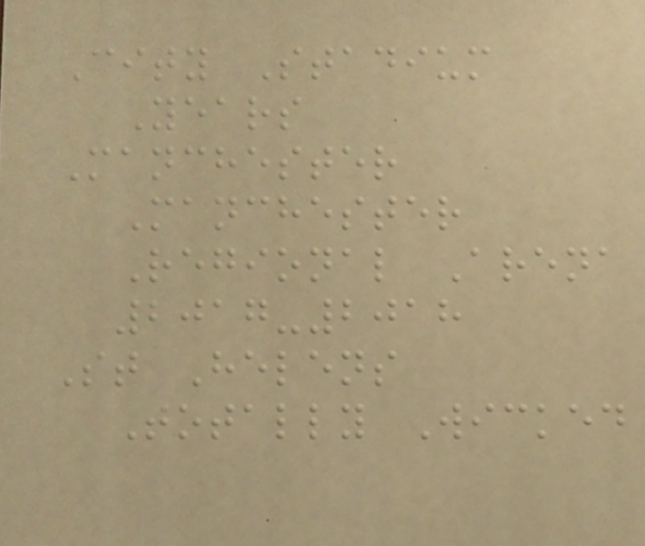City Stadium
Years
Manchester
Manchester
Regional Arena
2017-2018
St Helens
Totally Wicked
